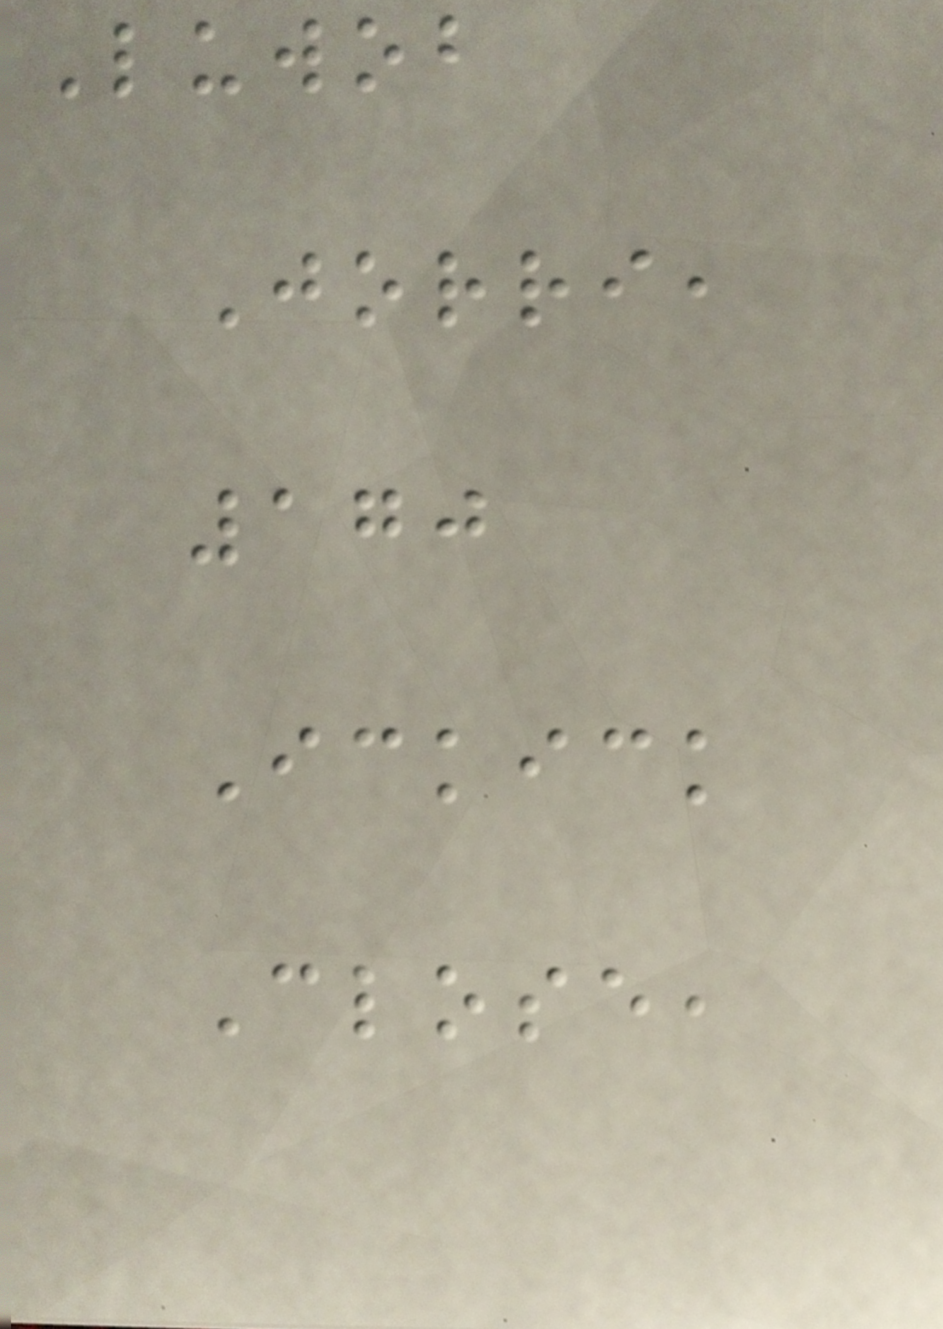Luwob
Jorri,
170
Ickick
Close,
